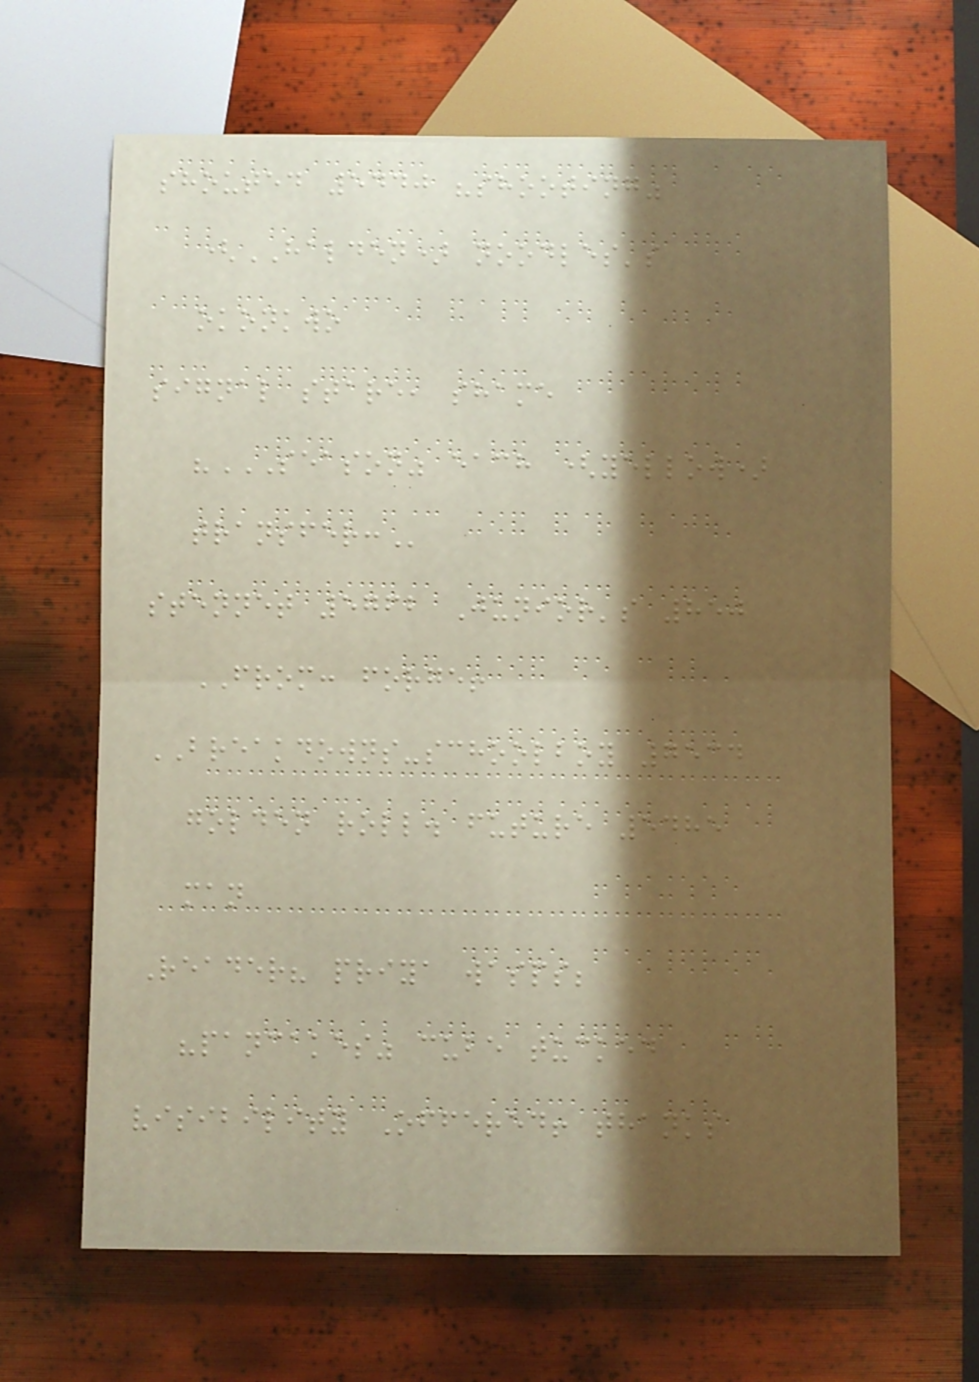shouted 5440 "shooting"
(HALDEN) noodles's
okonkwo
signal stare, shame
"SEASON" EACH (YELLOW)
TRANSFER:
stennet 5762 Junior's 850
FROM: forge!
BREAKDOWNS-schoolboy 7534
golden roll. future 5485
man
Reader? priya wasps;
"pancakes" cube tucked
visibility Offered! thanks
